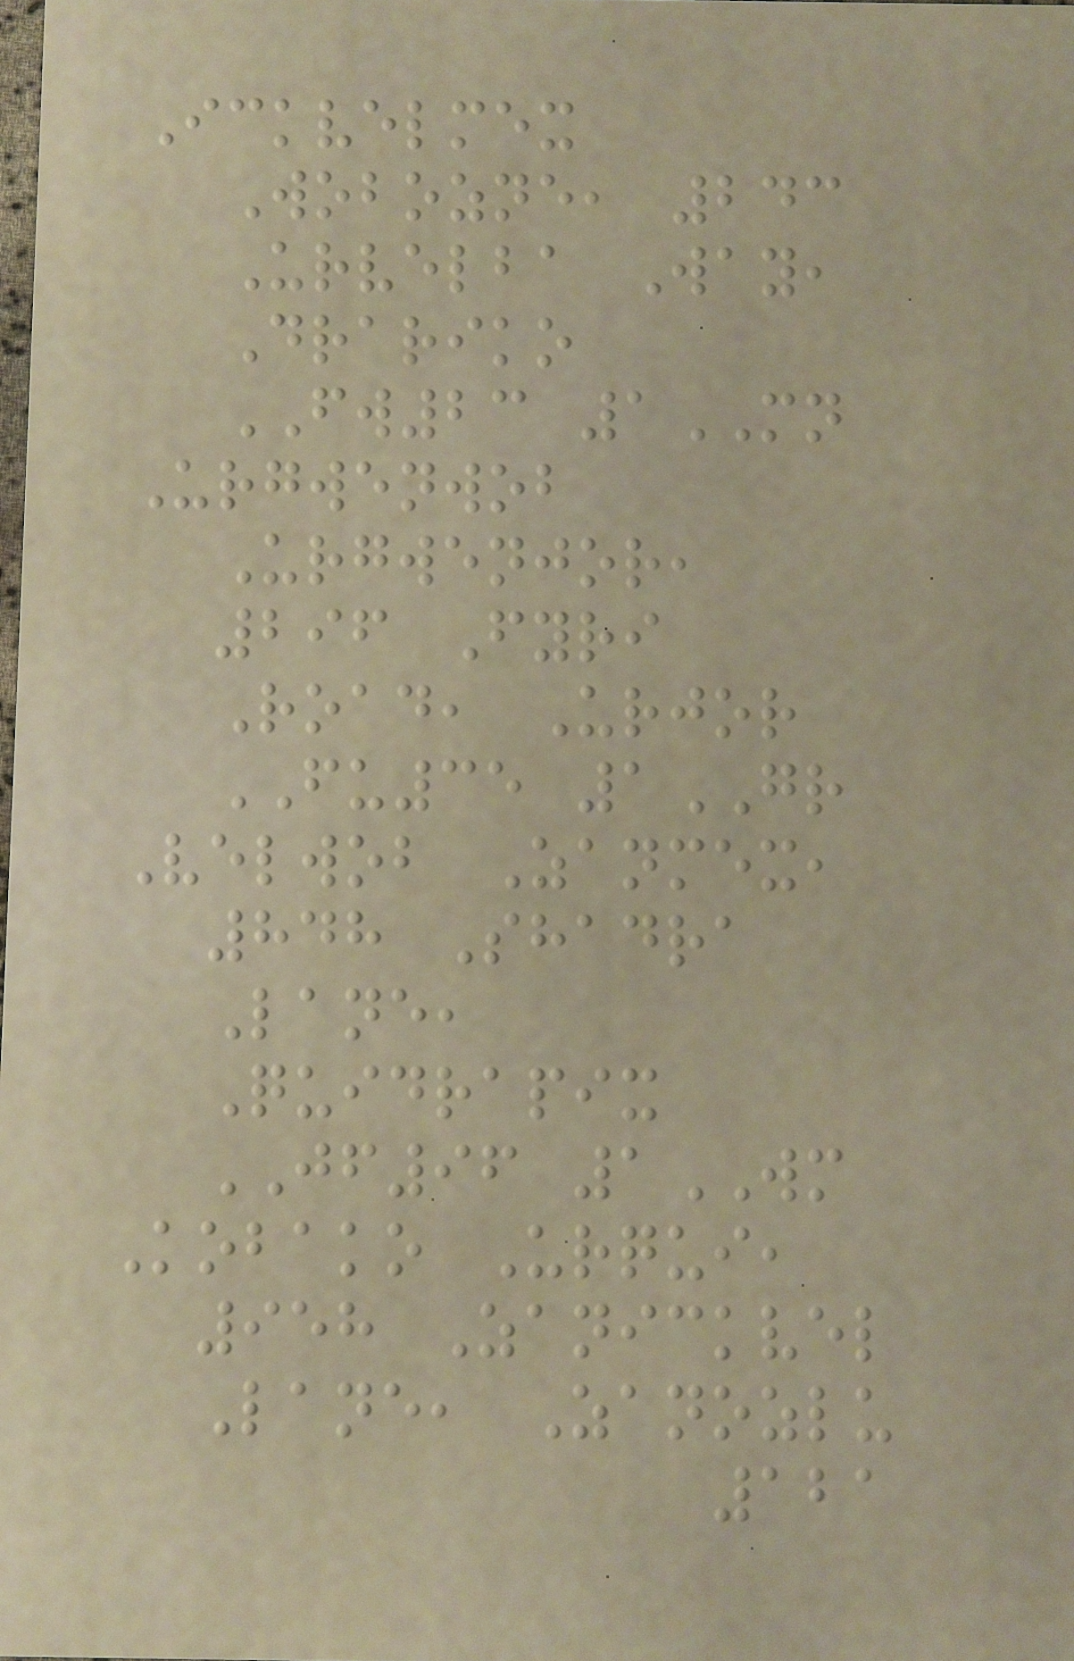Ickvelmex
Wobozne, 243
Urvelba Way,
Drariko
FW23 1MN
Urgwenwob
Urgwenjor,
296 Fyri
Road, Urjor
FU35 1GR
Velwob Zanmex,
848 Shadra
Lane,
Quidrapix
JF96 1WM
Kobako Urqui,
958 Zanickvel
Lane, Zanozlu
121
